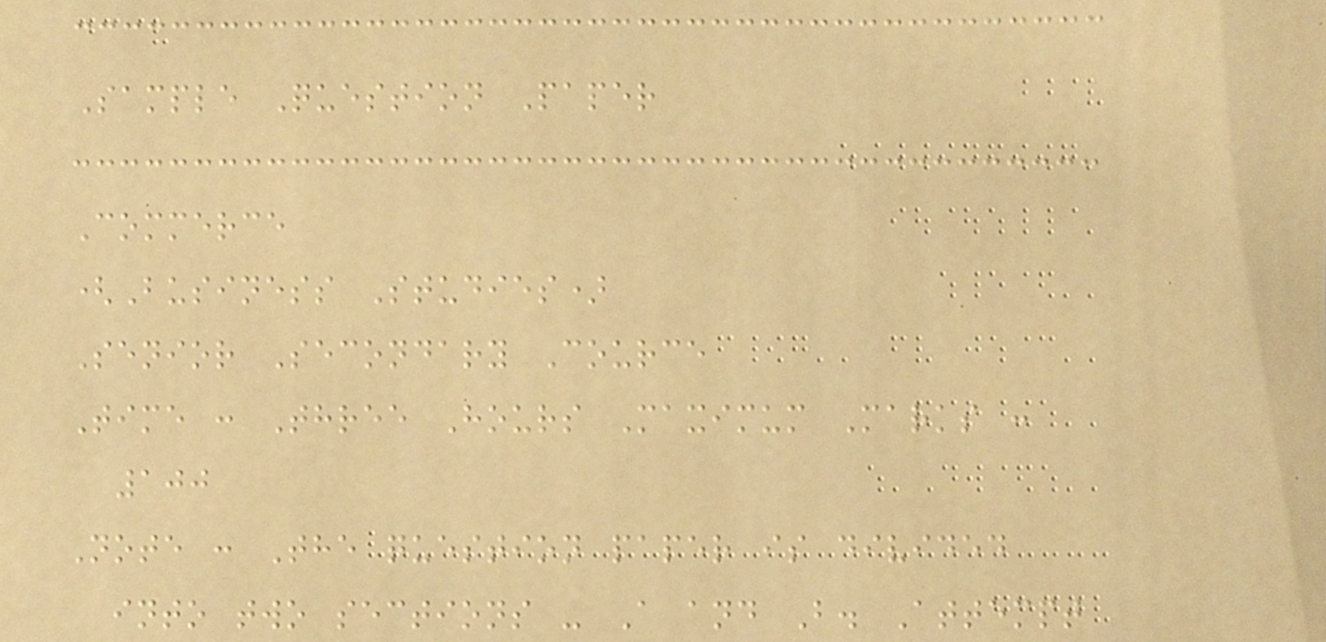Sample Question Paper
Commerce
(Business Studies)
Senior Secondary Cource
Time : Three Hours Maximum Marks :
100
Note : The question paper is divided
into two sections - A and B. Attempt
